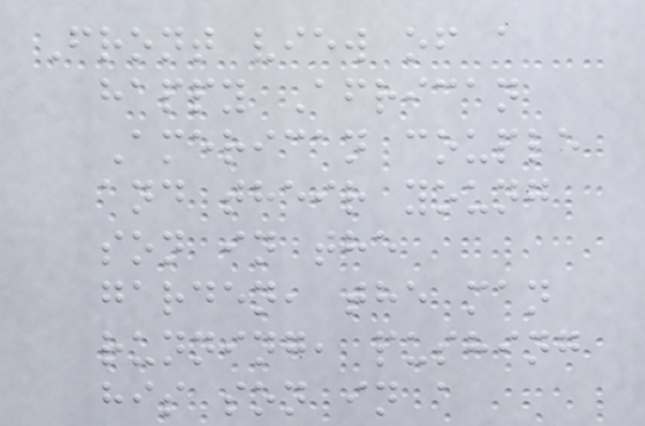Front view of a
happy African
American couple
and their young
son in the
garden, the man
running, pushing
his son in a
